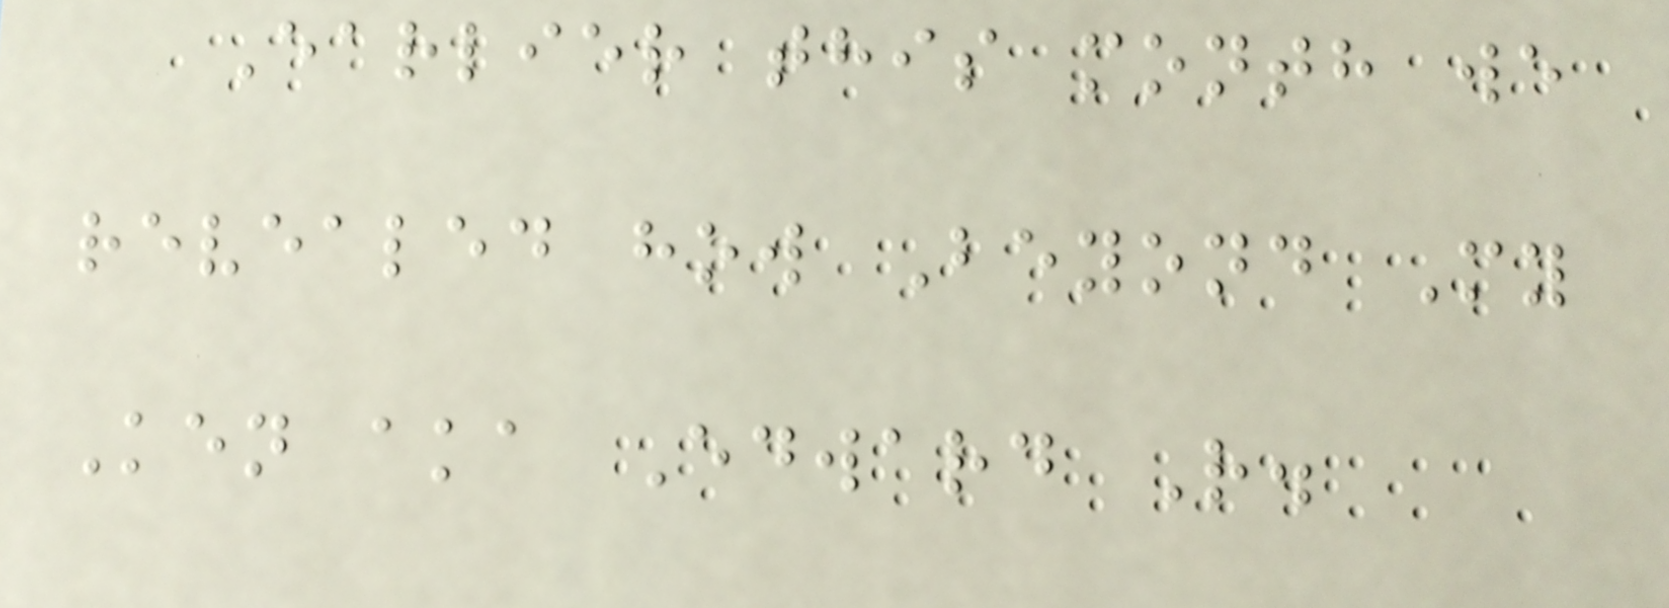Earlier this month we
revealed how Beyond My
Ken aka Edward R.
